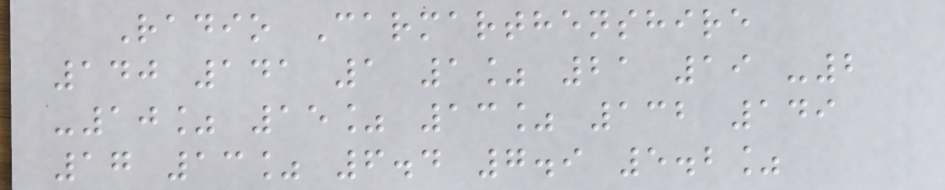Radio Carmarthenshire
140 141 1 1% 21 19 -2
-10% 15% 13% 132 149
17 13% 6.4 7.9 5.2%
